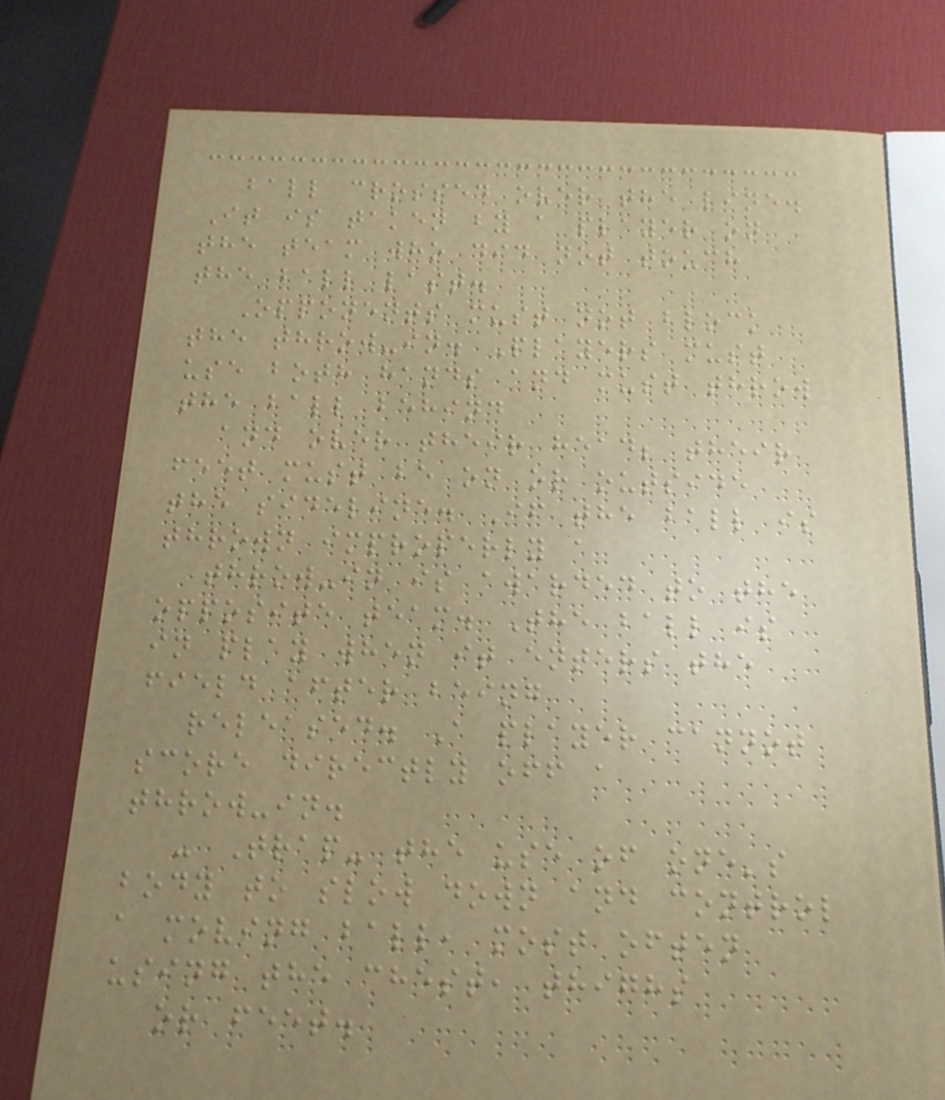ball crossed over the line.
It is taken by a player on
the team who did not touch
the ball last.
Opponents must not block
the throw-in. Players must
use both hands and must throw
the ball behind
and over their head; their
feet must be on or outside
the sideline. If the ball is
thrown improperly a
throw-in is awarded to the
opposite team. The ball is
in play when it enters the
field after being
released. A player cannot
score directly off a
throw-in.
- Trap- the use of one's
body to slow down and control
a moving ball, most often
using the chest, thighs
or feet.
